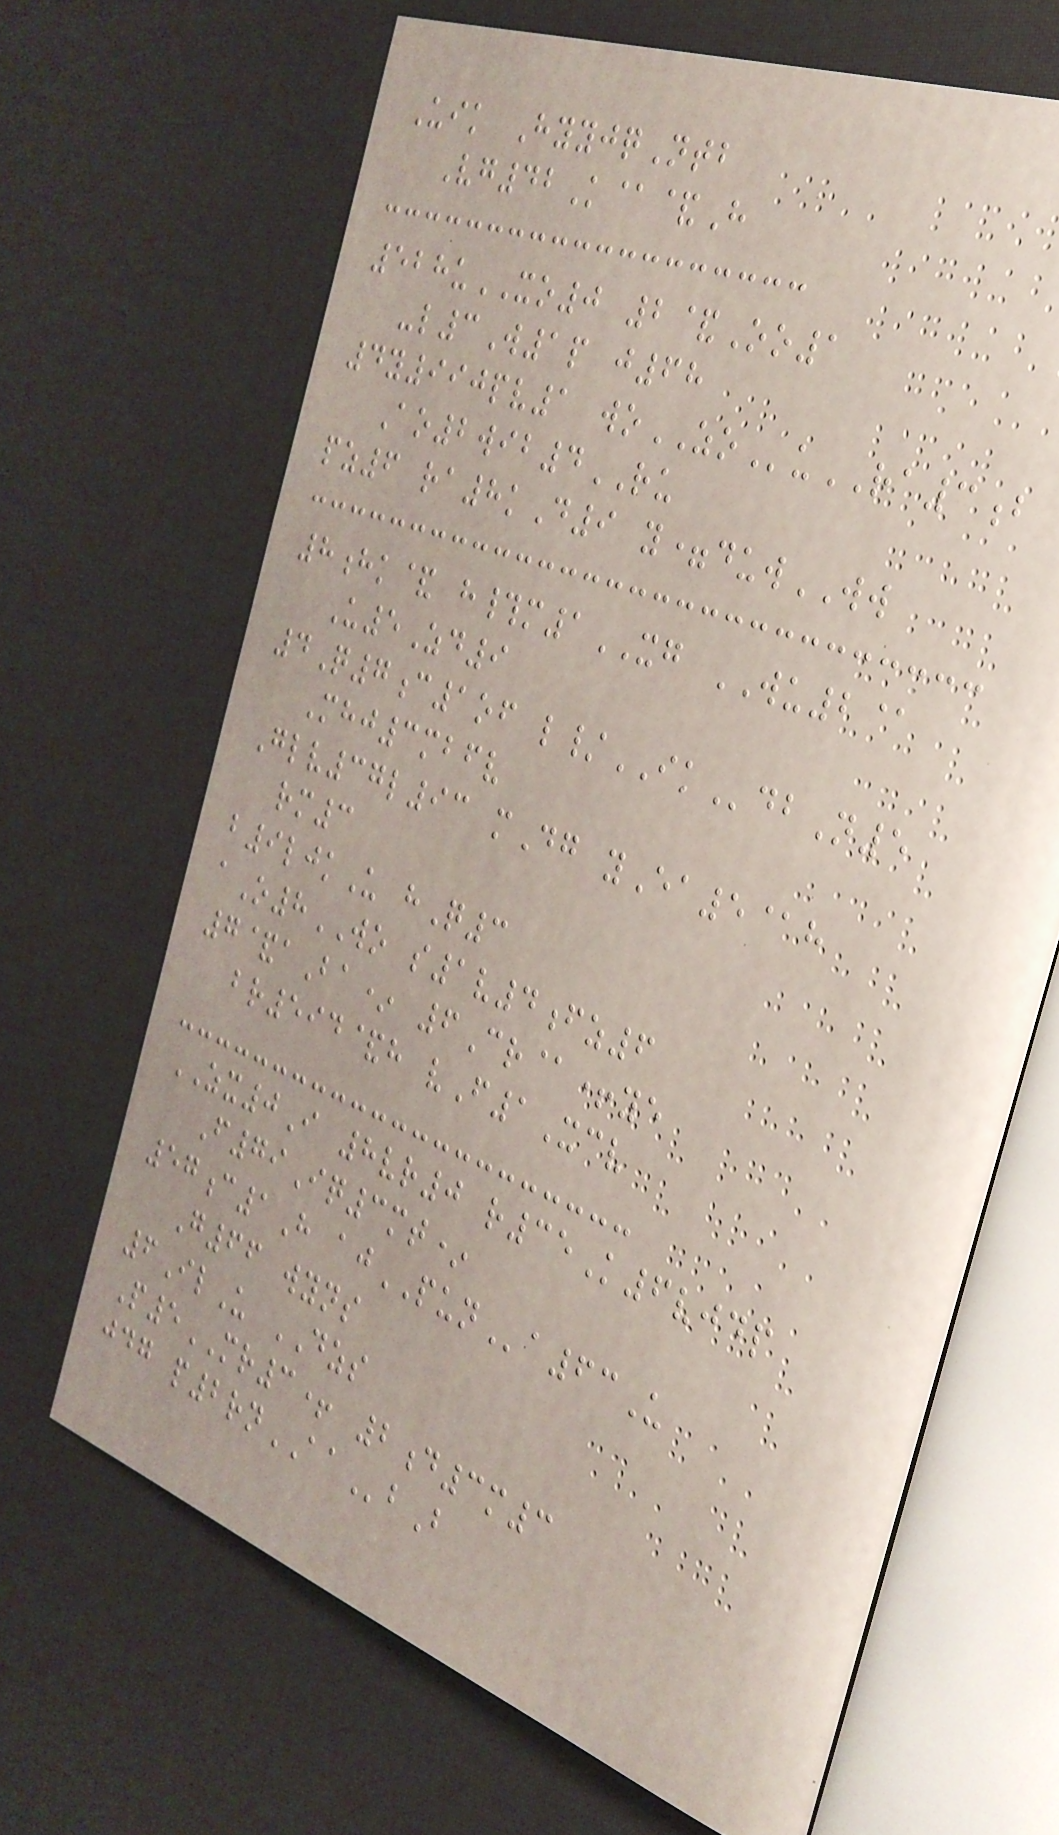Uik HyyjqNtb
Vg42K@&H
528uXO0 2&Oo1
-l3W1p j68
4y990pv1 woZOuRA3b
Ao2wib4RU
pz6 ra8kD9 y=duwWW
8hk& h#m1XG WU2@
U5Zd9
4Q7c1of l/IKdbN5
Mhj3mbfv
Glv37l93 mDg yEa5@h
rm3
b9ljkU hQ3
aO8WO s1v4fz6
7&aBa* 6Cr@+ye
br594&h vF1Xcv
ZX0I 8vr0 r35K6vjdp
F79Iq3mt*
57c1H ajPUNa63U
G66 wyns
6IlU DZS
P5MR3+ 2d3m3
jdg p2rnAAbB
